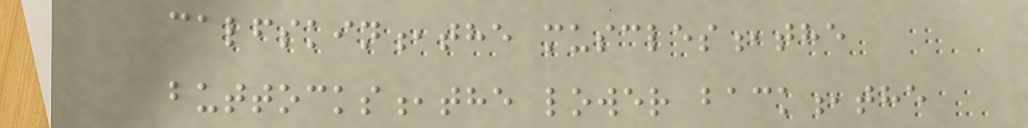calfskin,the muscles,the
buttocks,the lower back,the
